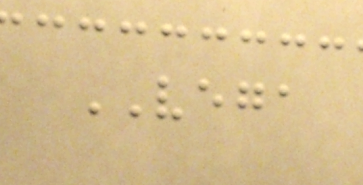VEGA
